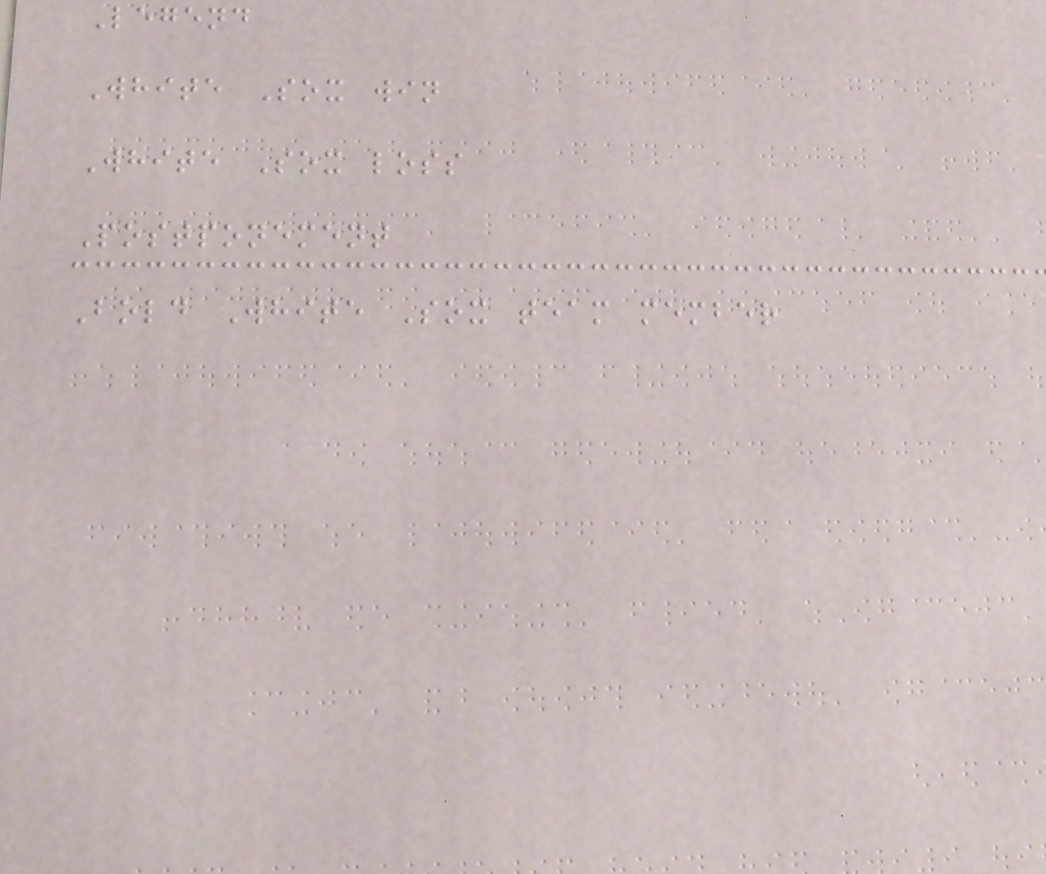Legend
White Sox win
White Sox loss
Postponement
Bold White Sox team member
